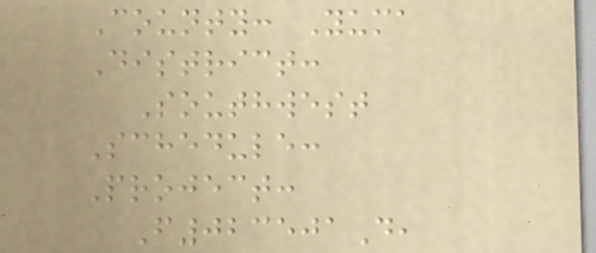County: Yuma
District:
Southwest
Schedule:
Project:
F023501D,
